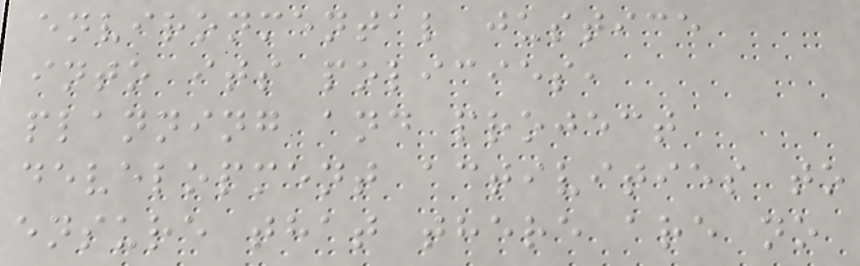environmental justice
into its policies,
planning and project
development activities to
ensure that there are no
